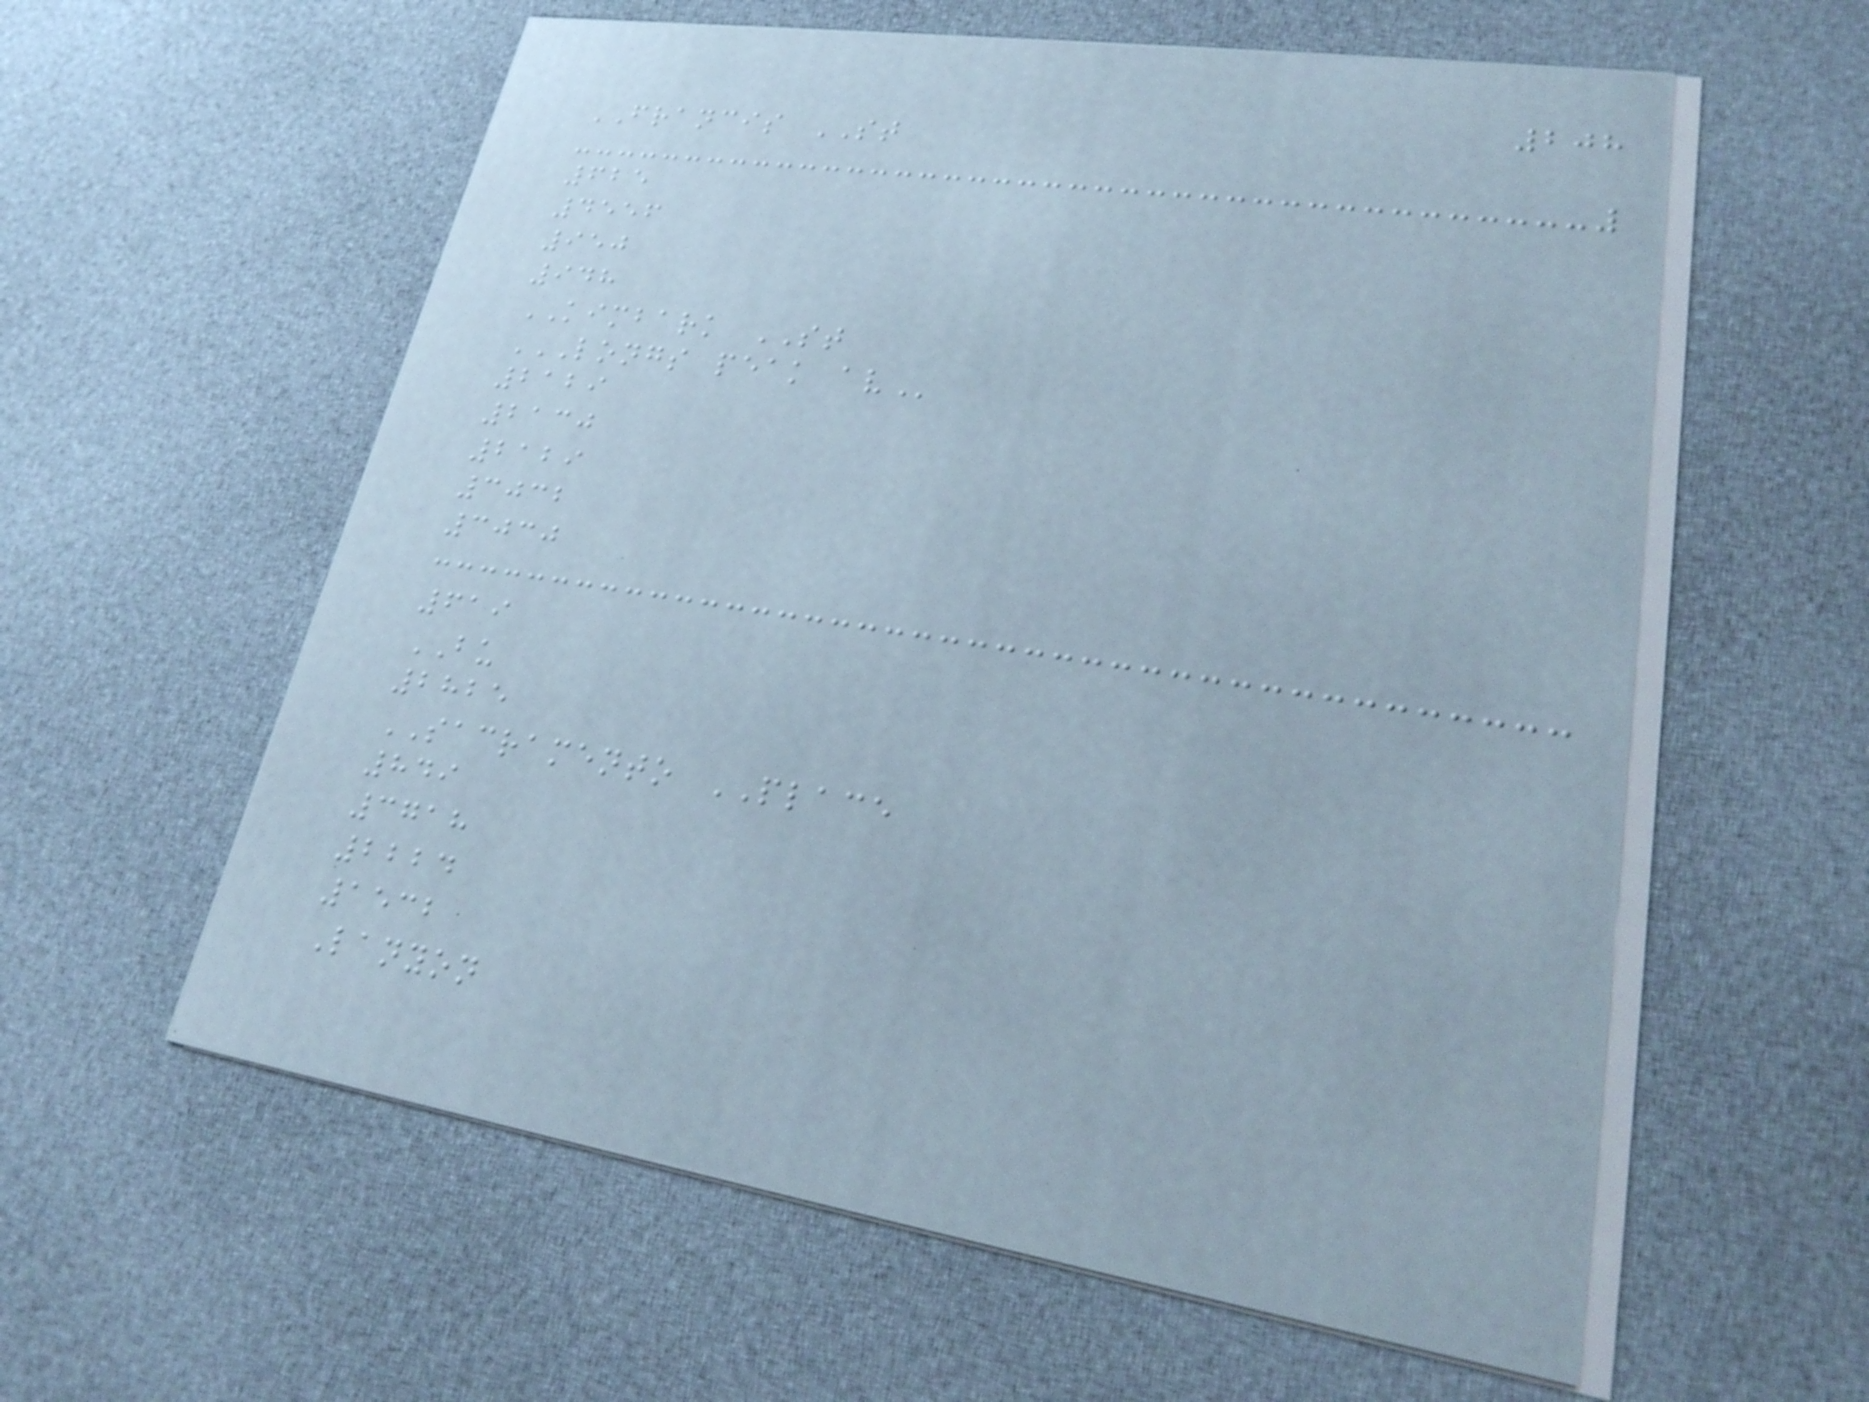208
FRANCIS ST
625
4556
950
948
KIMBARK ST
LONGS PEAK AV
2129
2130
2129
3032
3030
619
BU
2825
SACRAMENTO PLACE
849
3718
2224
1532
Lanyon
